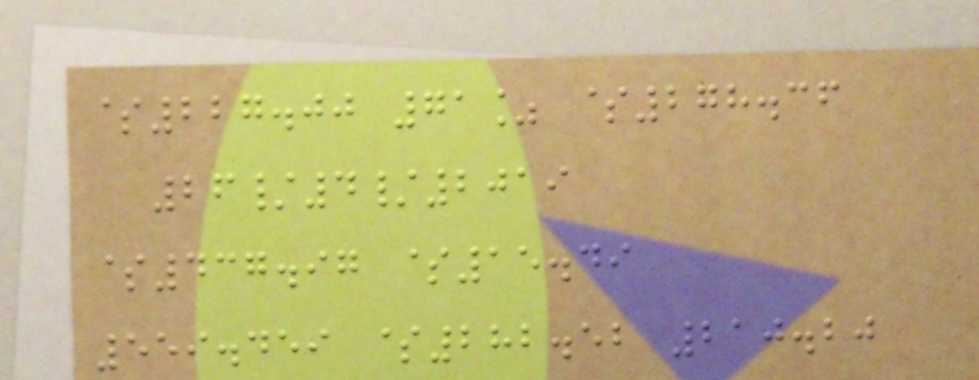$227.00 71% $278.36
26/4/2019
$437.97 $15.49
559.459 $282.52 210.20
